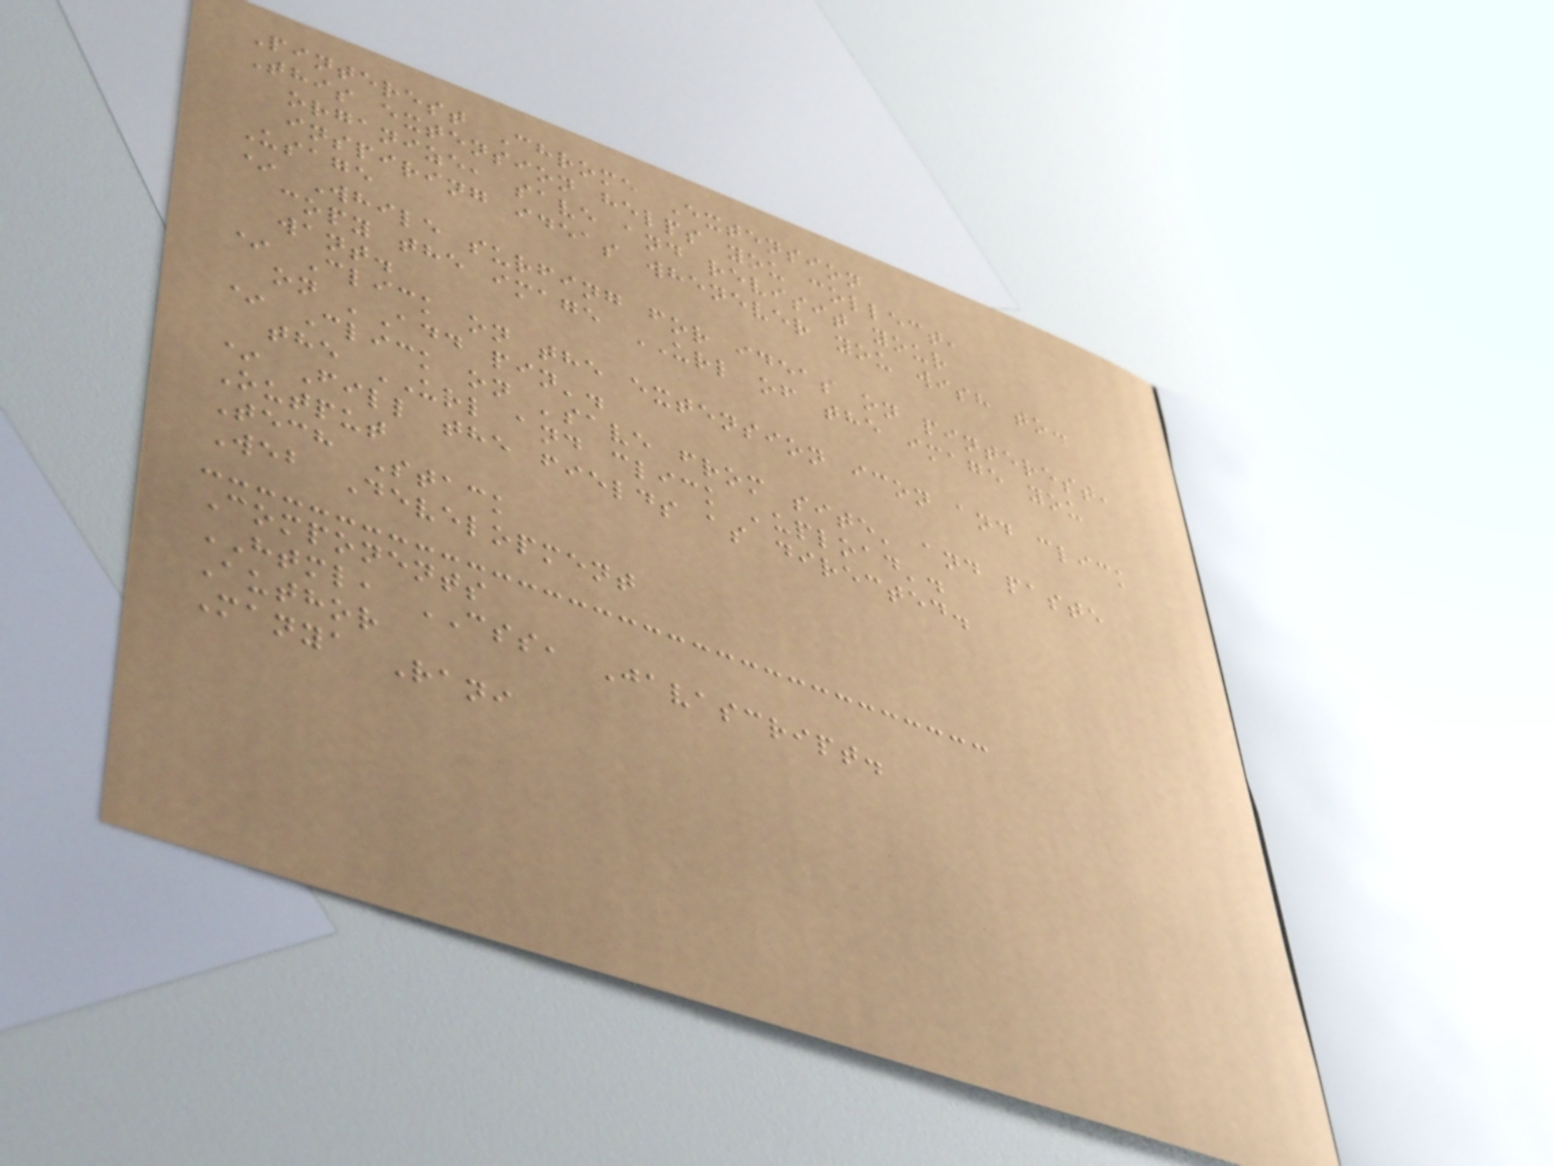Pinterest Chrome Extension
This extension helps you collect,
organize, save and revisit your
inspiring ideas whenever you wish to.
Usage
* While surfing for ideas on pinterest,
copy the image URL of the image you
want.
* Click on the extension icon and click
on 'Add pin'.
* Click on 'save from site' and paste
the URL and click 'upload'.
* Fill the fields as directed.
Output
Tech Stack
Web Development
Components
HTML, CSS, Javascript.
Author
Manya Rani
